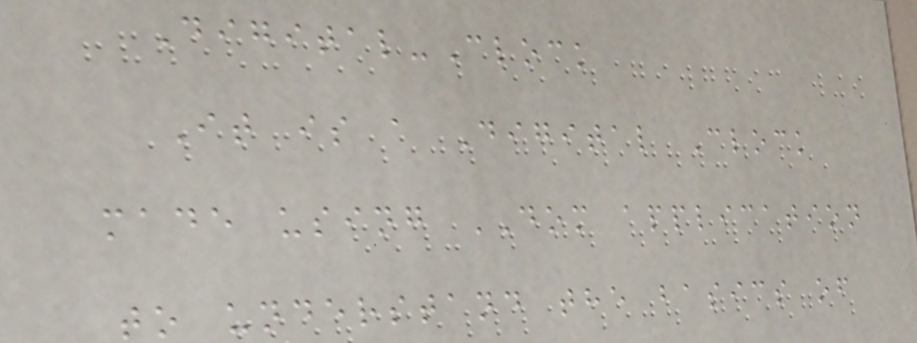Digital-Clock
It is a Digital Clock
made using DOM application
to understand the basics of
